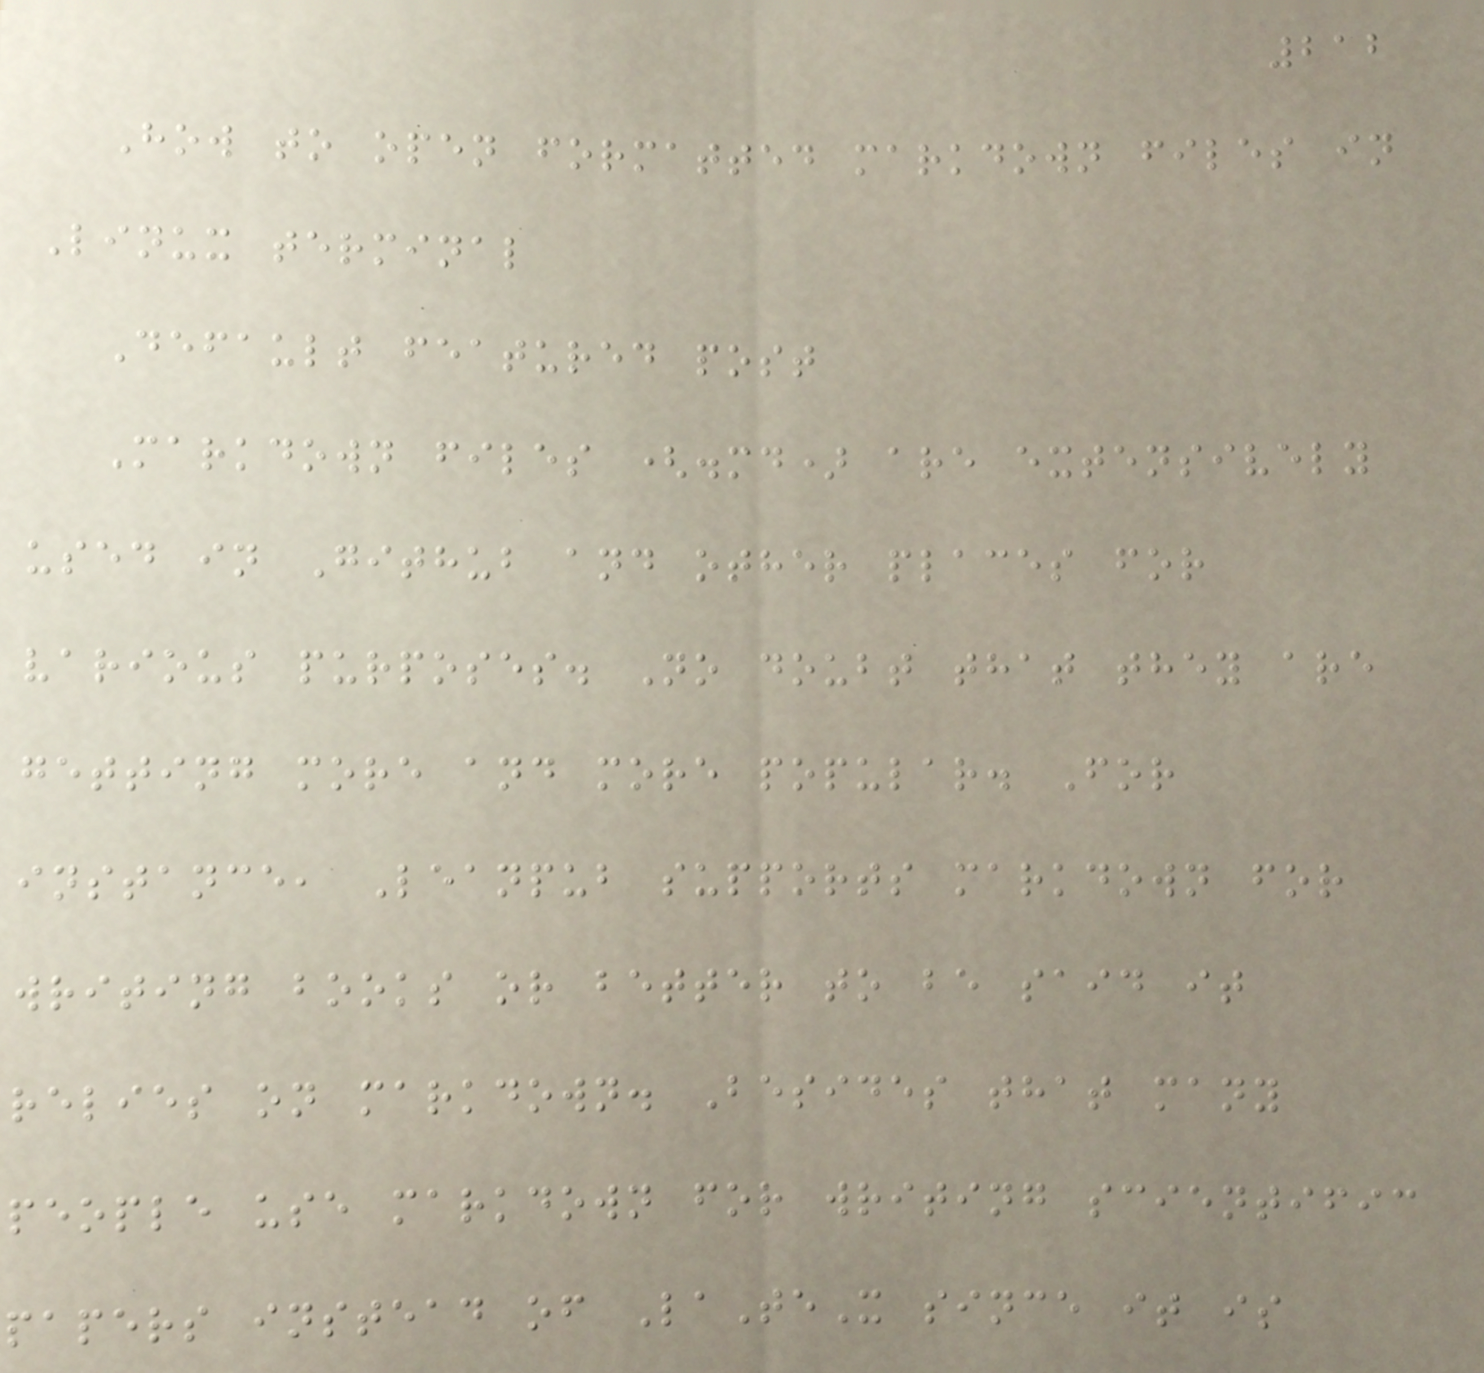212
How to open formatted markdown files in
Linux terminal
Default featured post
Markdown files (.md) are extensively
used in Github and other places for
various purposes. No doubt that they are
getting more and more popular. For
instance, Leanpub supports markdown for
writing books or better to be said it
relies on markdown. Besides that many
people use markdown for writing scientific
papers instead of LaTeX since it is
